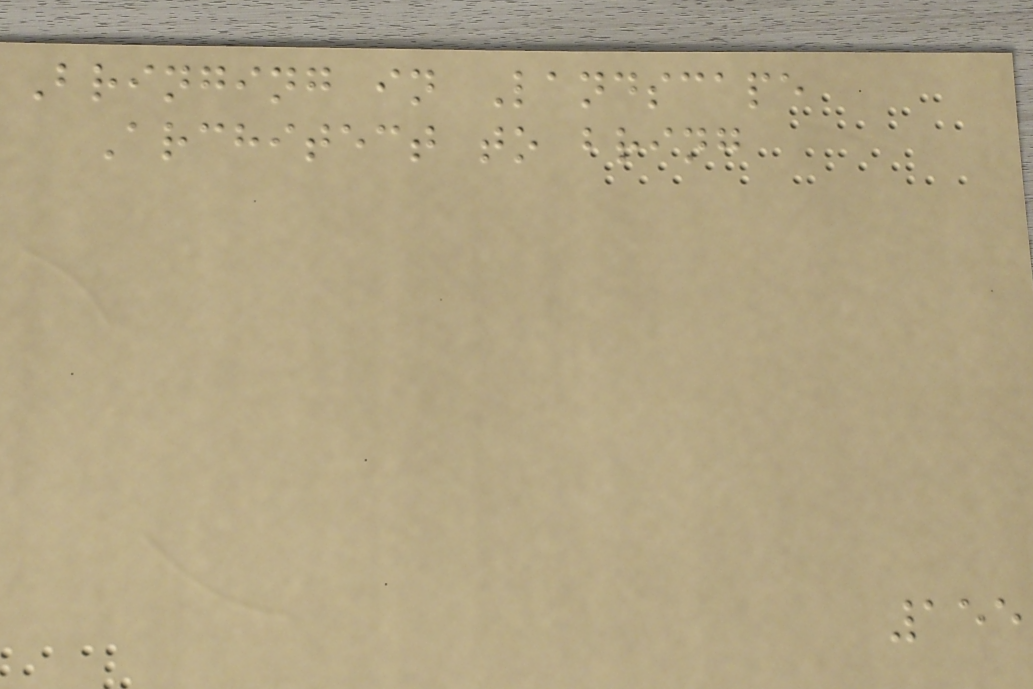Bringing in Landscape
Architect to bring
155
